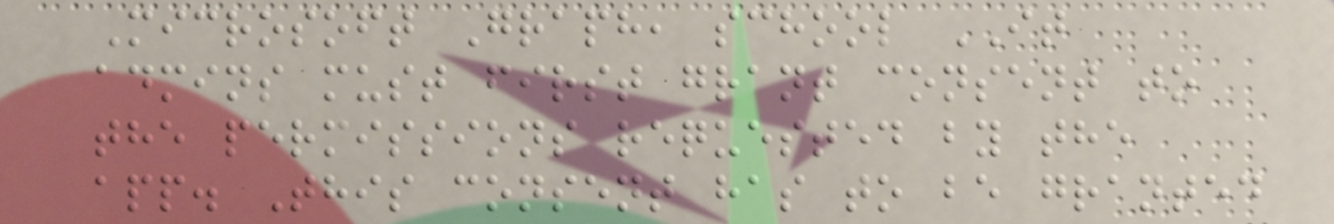Microsoft Graph, school IT
admins must first grant consent to
the permissions requested by the
app. This consent has to be granted
